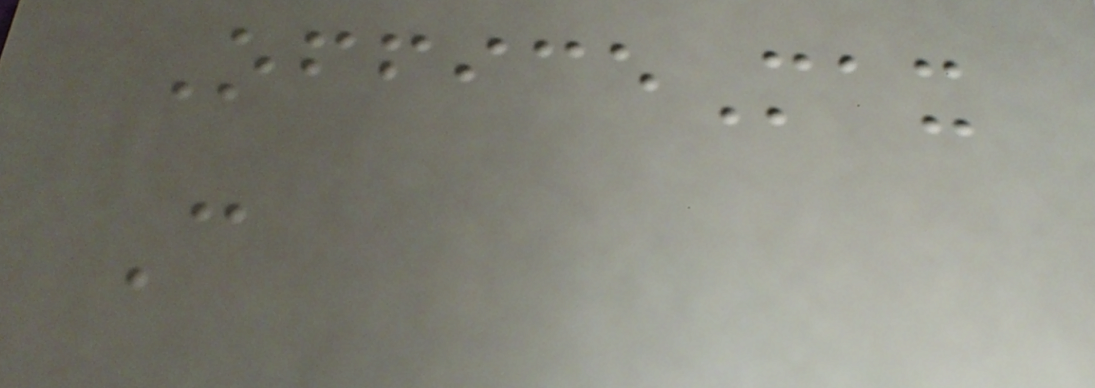OfficeMax
C
